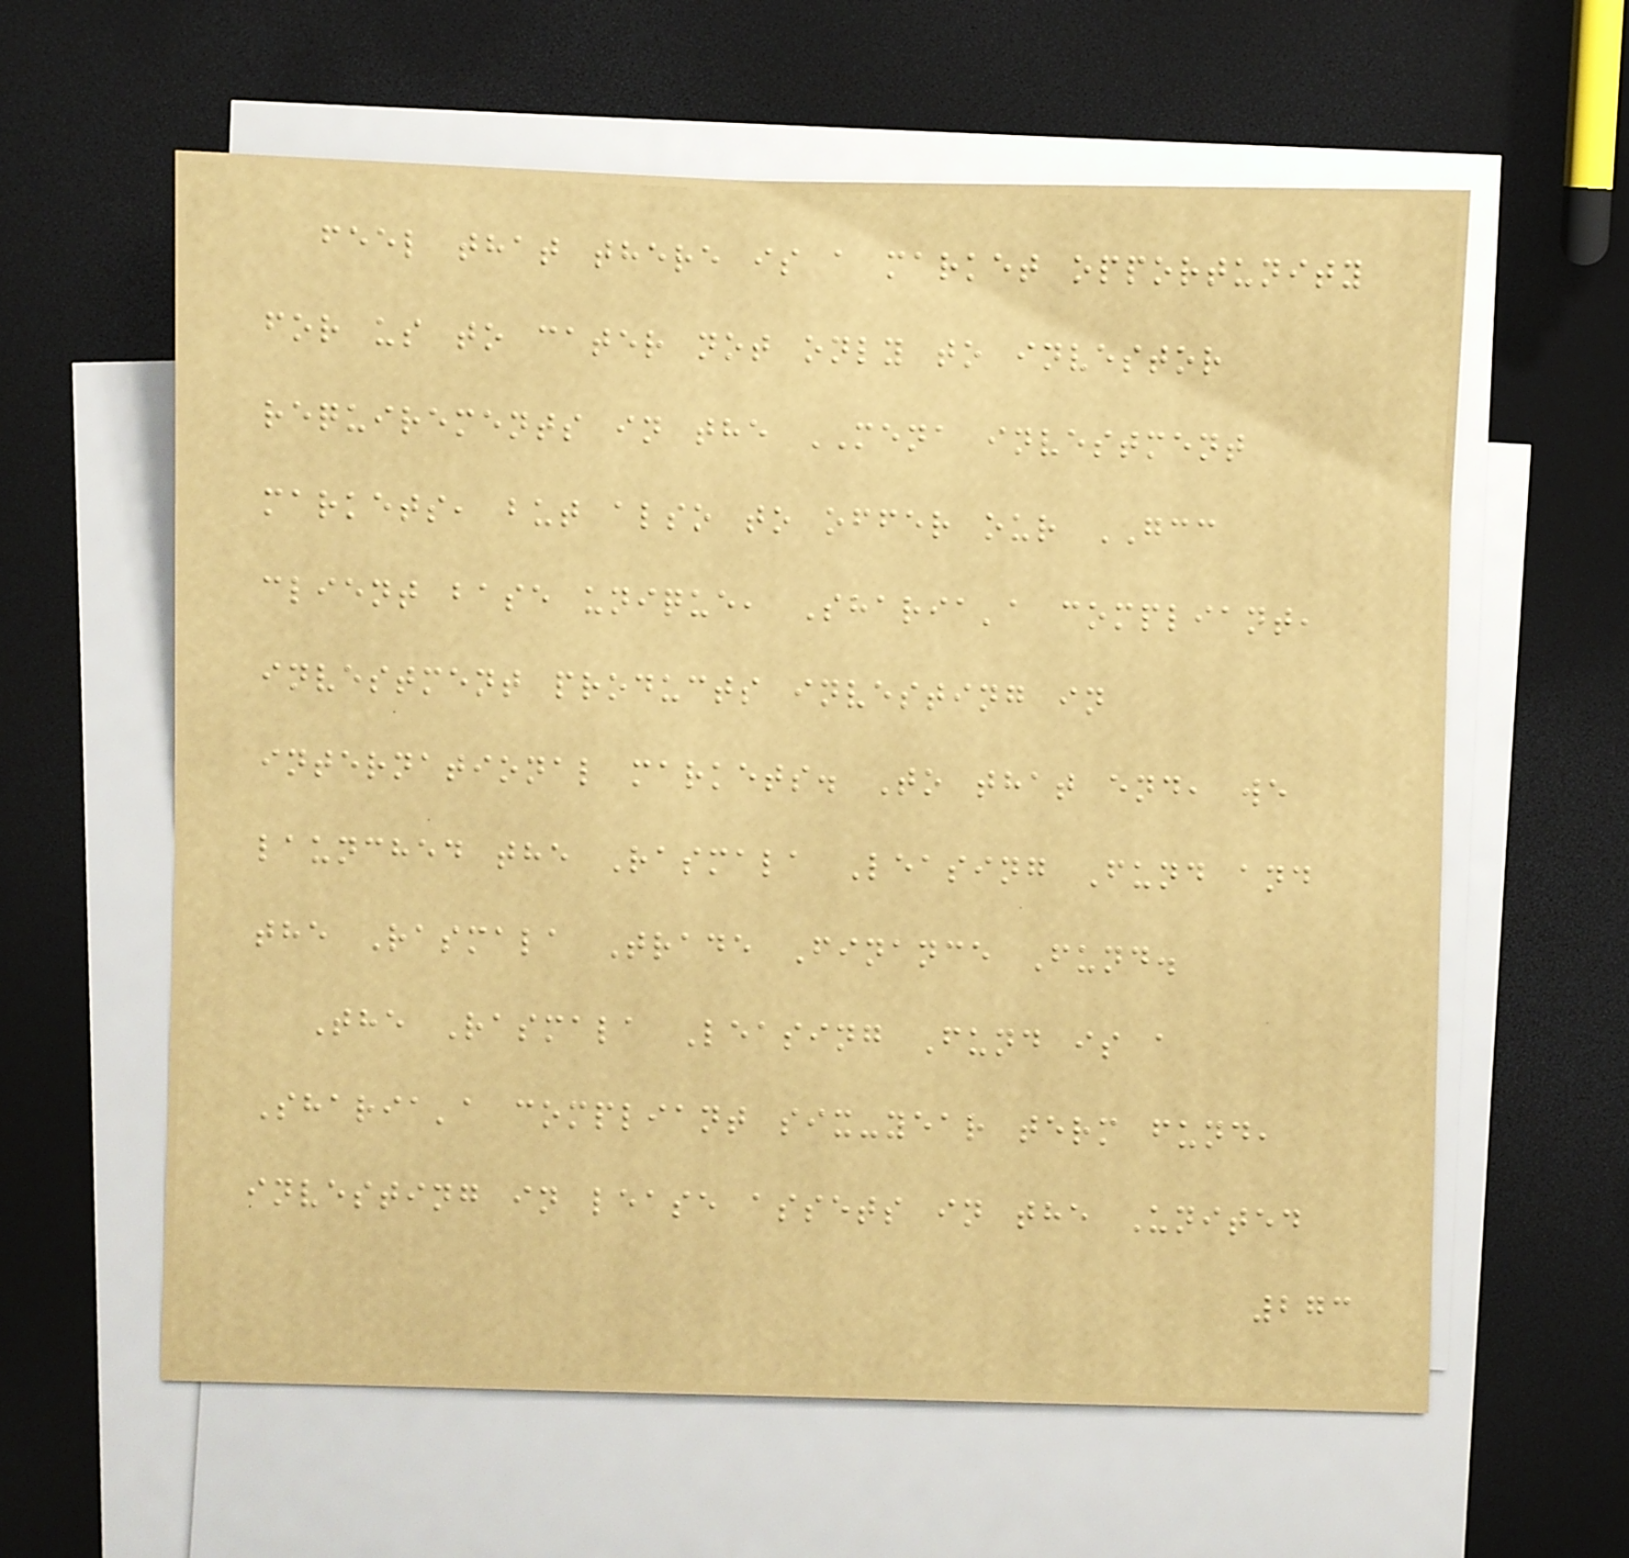feel that there is a market opportunity
for us to cater not only to investor
requirements in the MENA investment
markets, but also to offer our GCC
client base unique, Sharia'a compliant,
investment products investing in
international markets. To that end, we
launched the Rasmala Leasing Fund and
the Rasmala Trade Finance Fund.
The Rasmala Leasing Fund is a
Sharia'a compliant six-year term fund,
investing in lease assets in the United
273
